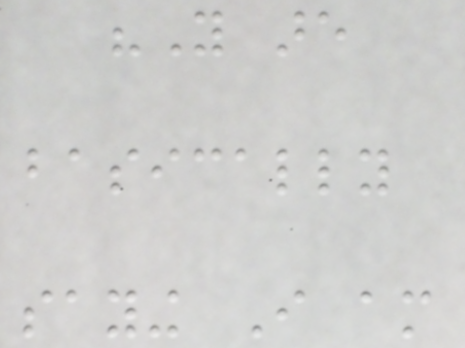"You are
basically
saying I am
